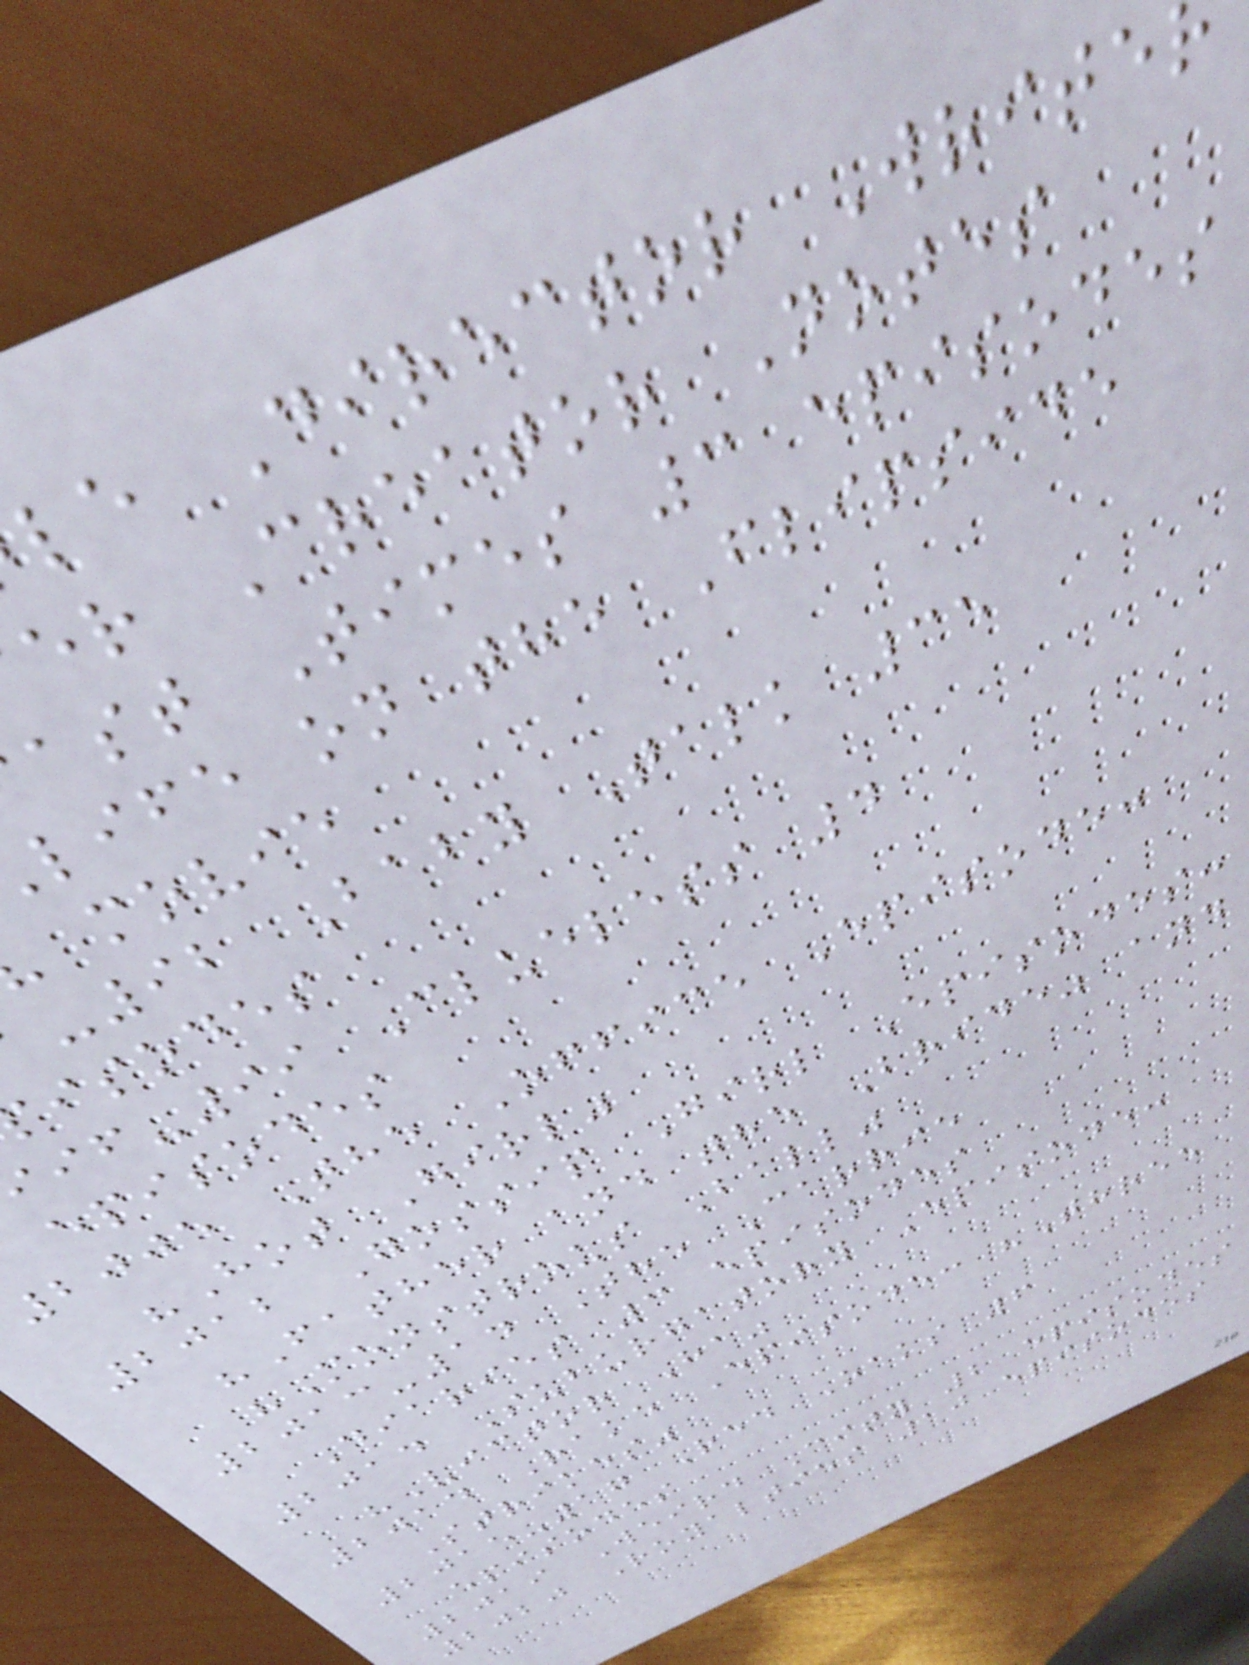le Director Write
er Creator Notes
ast Times 3 episodes
life on the Flipside
movie
-92 Baby Talk 35
isodes
-99 Clueless 4
episodes
2005 The Office Episode:
"Hot Girl"
2012 Gossip Girl Episodes:
"Father and the Bride" and
"Monstrous Ball"
2013-14 The Carrie
Diaries 3 episodes
2014 Suburgatory Episode:
"Victor Ha"
2014 Rake Episode: "Three
Strikes"
2015-17 Red Oaks 6
episodes
2019 Weird City 2 episodes
2020 Royalties 10 episodes
